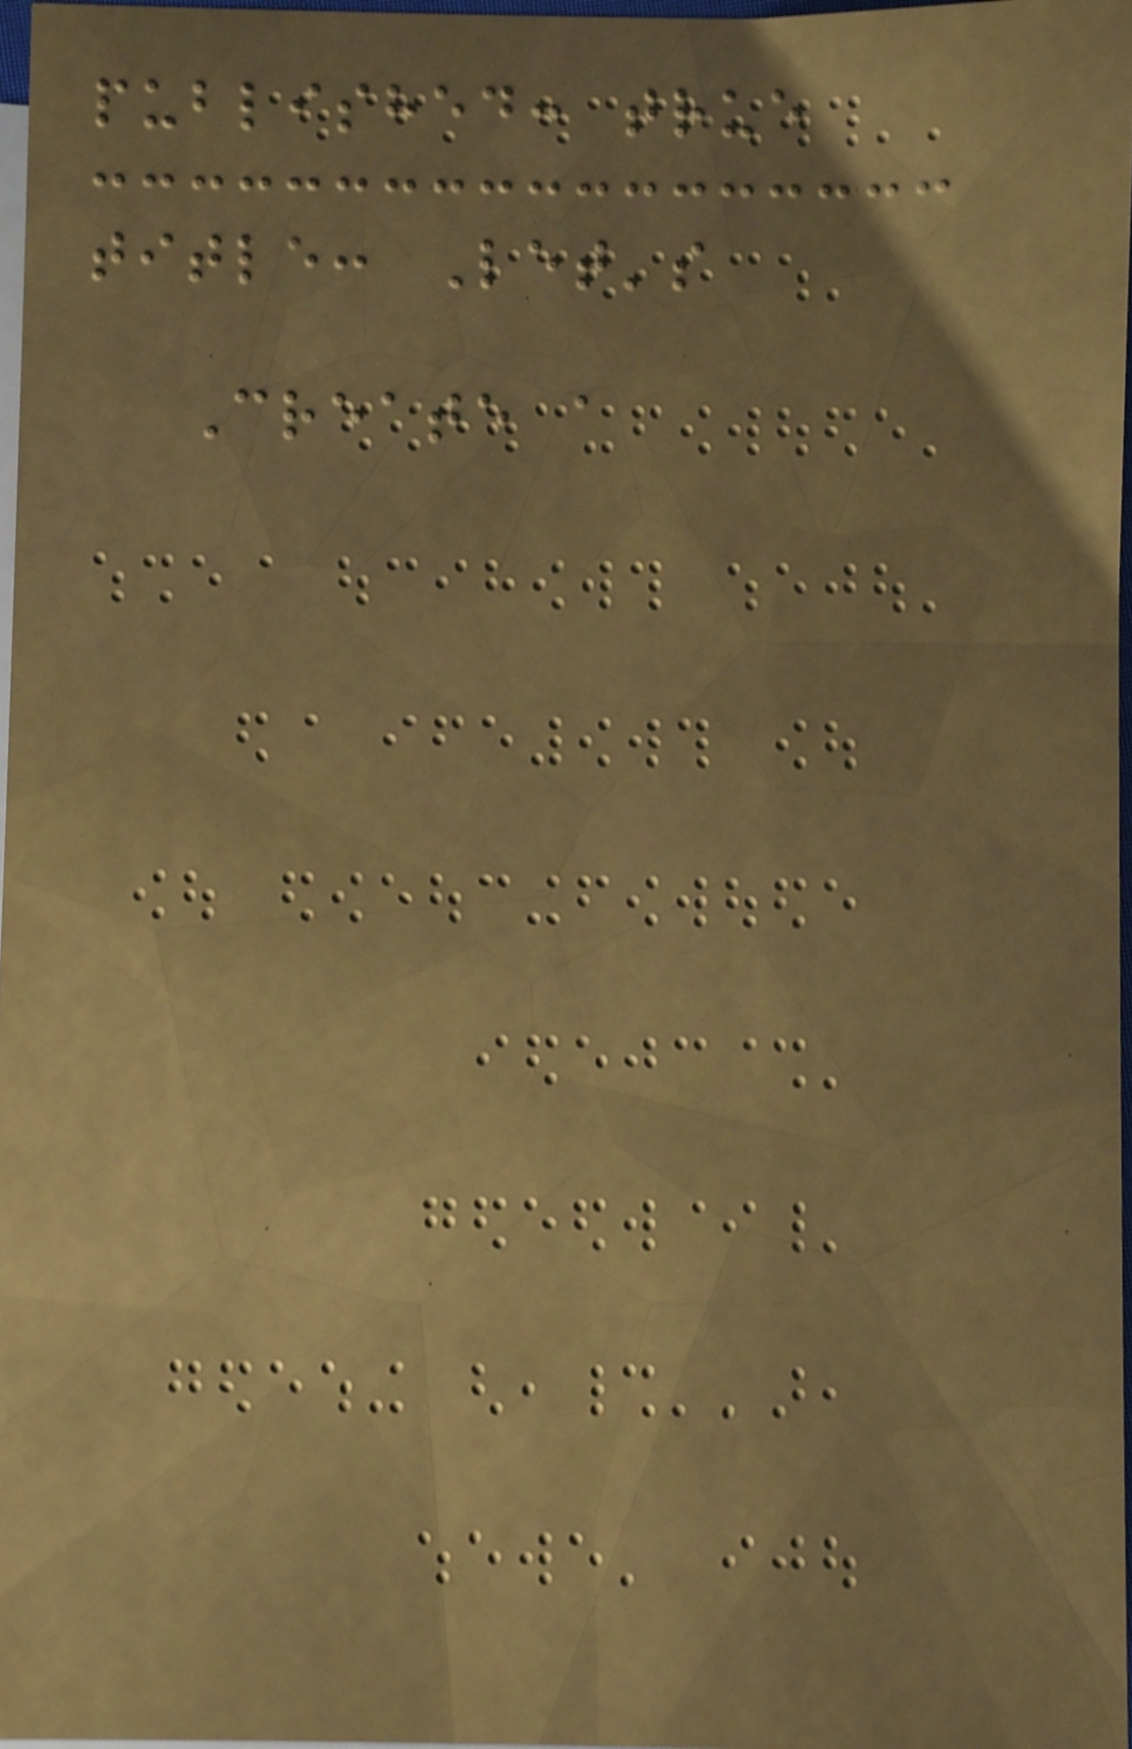published: true
title: Let's
Create a
